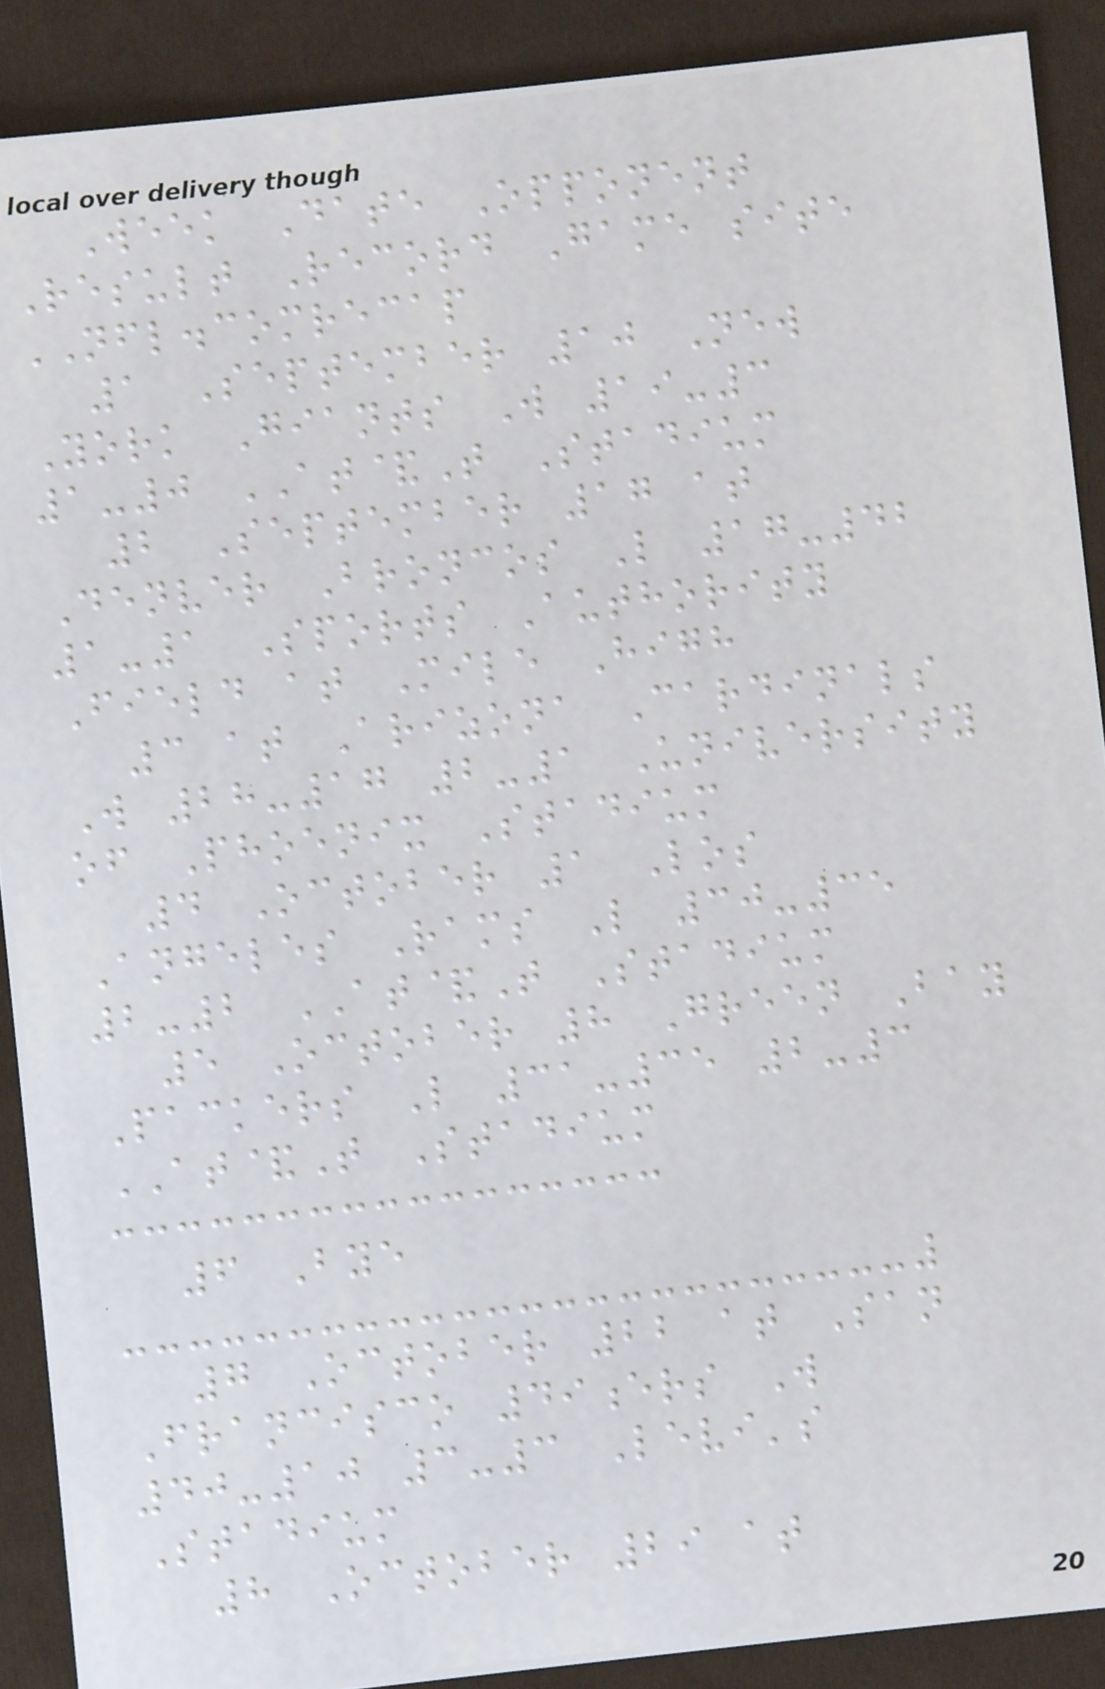Week Date Opponent
Result Record Game site
NFL.comrecap
1 September 10 New
York Giants W 19-3
1-0 AT&T Stadium
2 September 17 at
Denver Broncos L 17-42
1-1 Sports Authority
Field at Mile High
3 at Arizona Cardinals
W 28-17 2-1 University
of Phoenix Stadium
4 October 1 Los
Angeles Rams L 30-35
2-2 AT&T Stadium
5 October 8 Green Bay
Packers L 31-35 2-3
AT&T Stadium
6 Bye
7 October 22 at San
Francisco 49ers W
40-10 3-3 Levi's
Stadium
8 October 29 at
